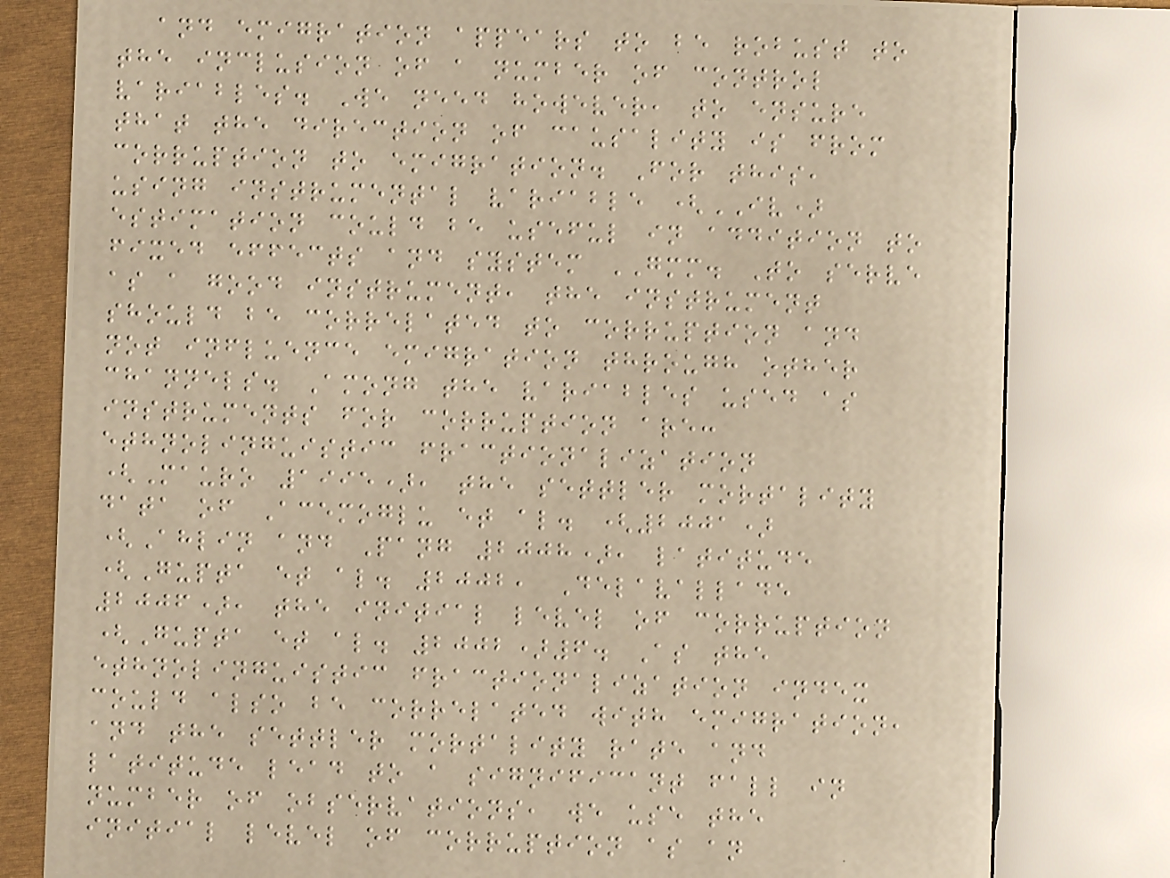and emigration appears to be robust to
the inclusion of a number of control
variables. We need however, to ensure
that the direction of causality is from
corruption to emigration. For this,
using instrumental variable (IV)
estimation could be useful in addition to
fixed effects and system GMM. To serve
as a good instrument, the instrument
should be correlated to corruption and
not influence emigration through other
channels. Among the variables used as
instruments for corruption are:
ethnolinguistic fractionalization
(Mauro 1995), the settler mortality
data of Acemoglu et al. (2001)
(Ahlin and Pang 2008), latitude
(Gupta et al. 2002, Delavallade
2006), the initial level of corruption
(Gupta et al. 2002)6. As the
ethnolinguistic fractionalization index
could also be correlated with emigration,
and the settler mortality rate and
latitude lead to a significant fall in
number of observations, we use the
initial level of corruption as an
